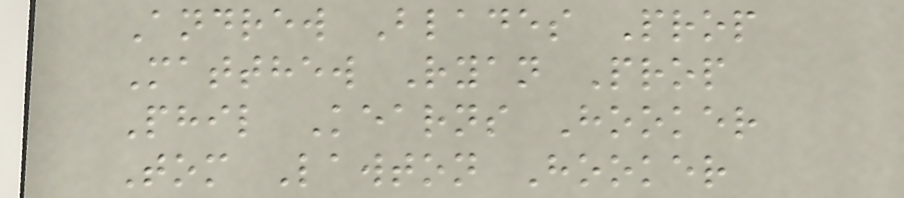Andrew Blades Prop
Matthew Ryan Prop
Phil Kearns Hooker
Tom Lawton Hooker
